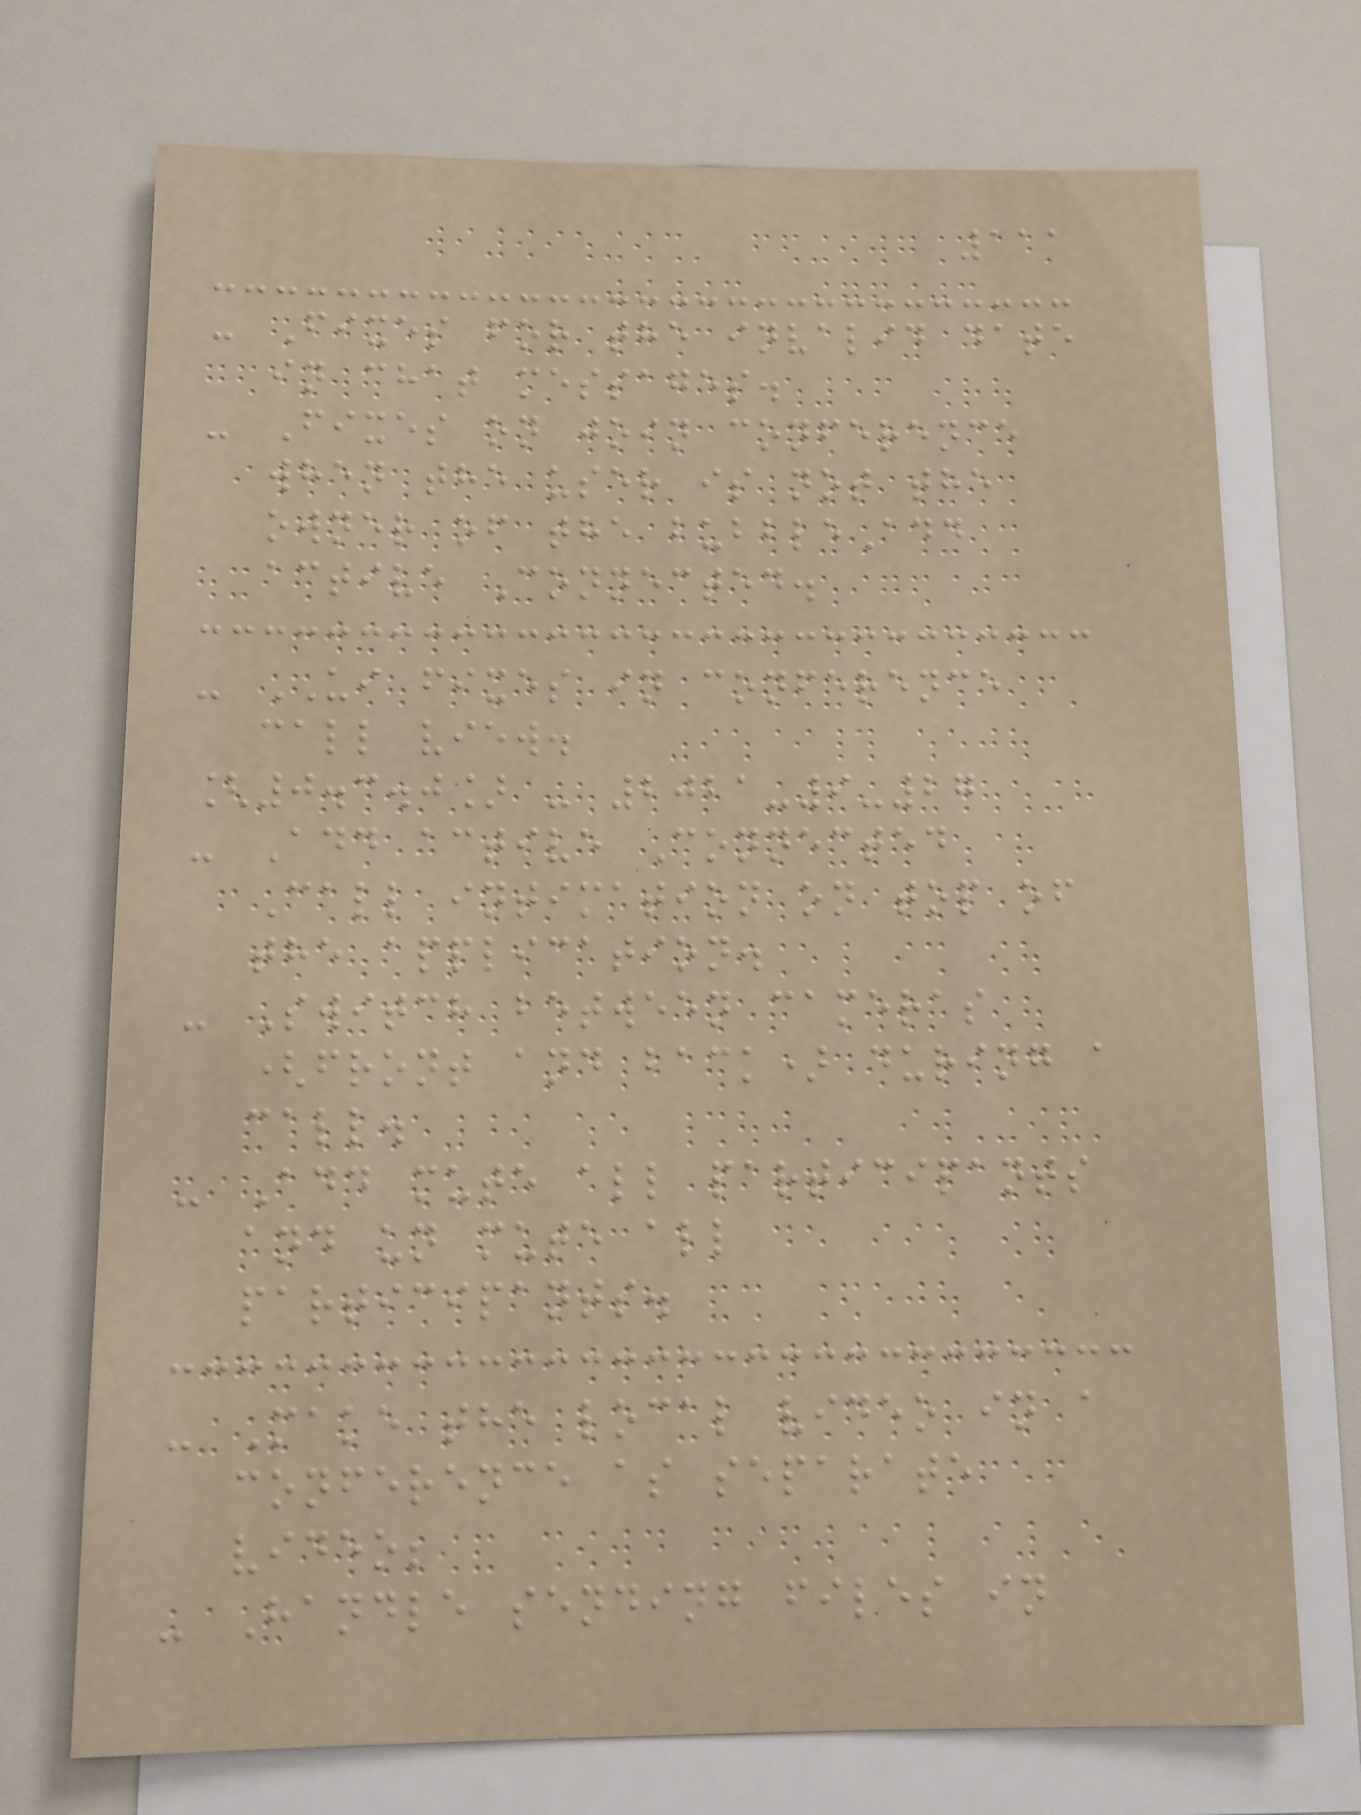111
- Fixes for the invalid date
in chat messages.
- Fixes on join conference
when the user is not the
owner of the bubbleAdd
active Connected.
- UI fixes in conference
call view.
[0.3.0] - 2021-9-27
- Add active Connected
Call intimation on top of
the application.
- Switch between cameras
(front and back) during a
call.
- Add mute all participants
and un mute all
participants.
- Make the local video in a
conference as separate
video;
- Handle sending files in
